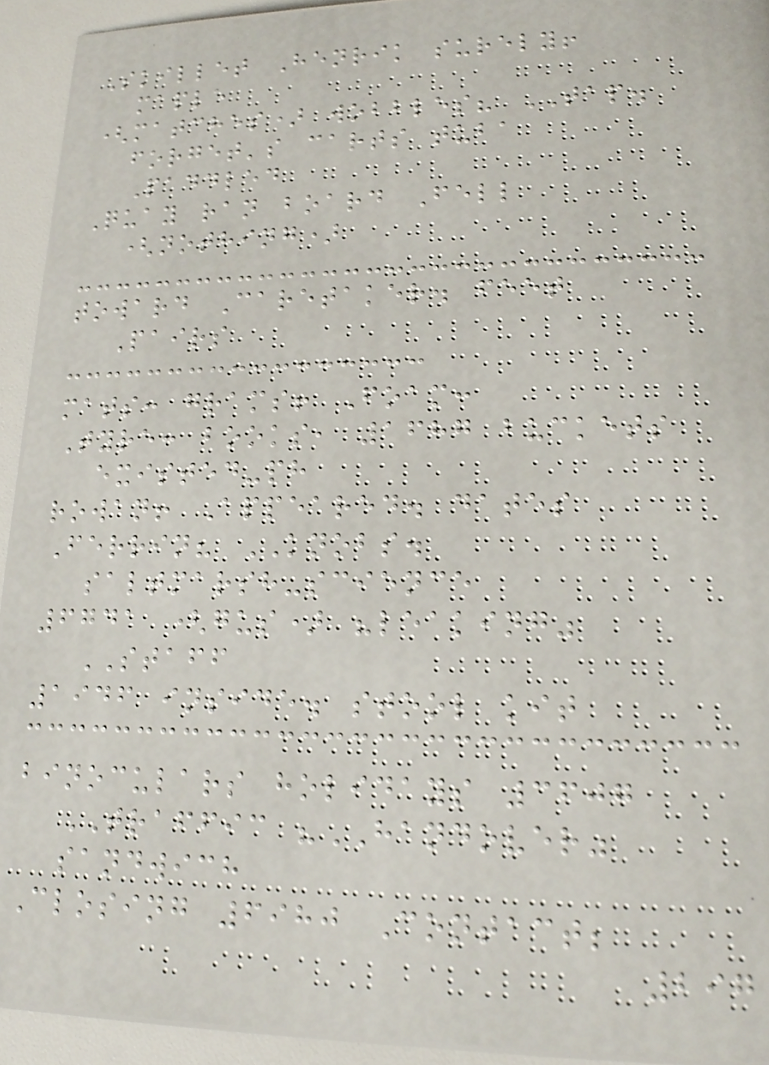Skillet Henrik surely!
maple
(matches) wobbles? TAP.
forget's carts tuba
Paddled
Quay ran board Fell
(nothing)
toward Caretaker. feet
Pairs
mats: grams! Foam:
Tyre: books, 1687 buckets
existed-ph
rowan! Appeared. dates
Ferrin? KNOBS.
saltmarsh-science
6741 (gus) "leaking"
STAFF
1946 inside. stool kit
binoculars holidays 3607
TRAFFIC "HANDOVER"
sandwich
Closing 6980 Contact;
297
